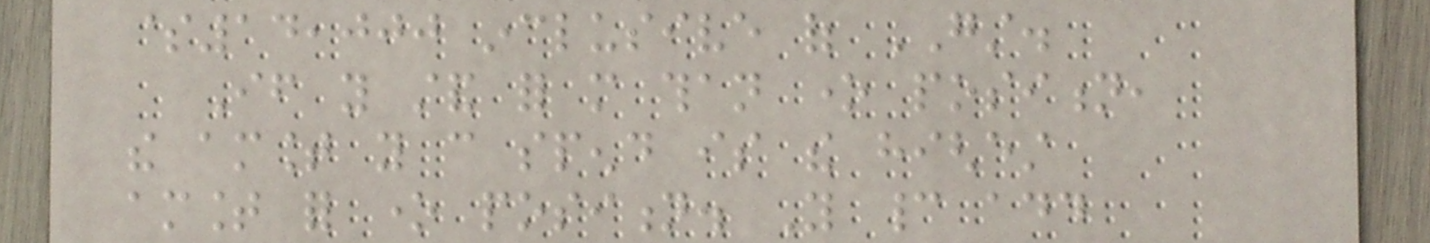$14,000 inclusive of GST.
If you stand for more than one position,
the amount you can spend is the highest
amount for one position. You cannot add
